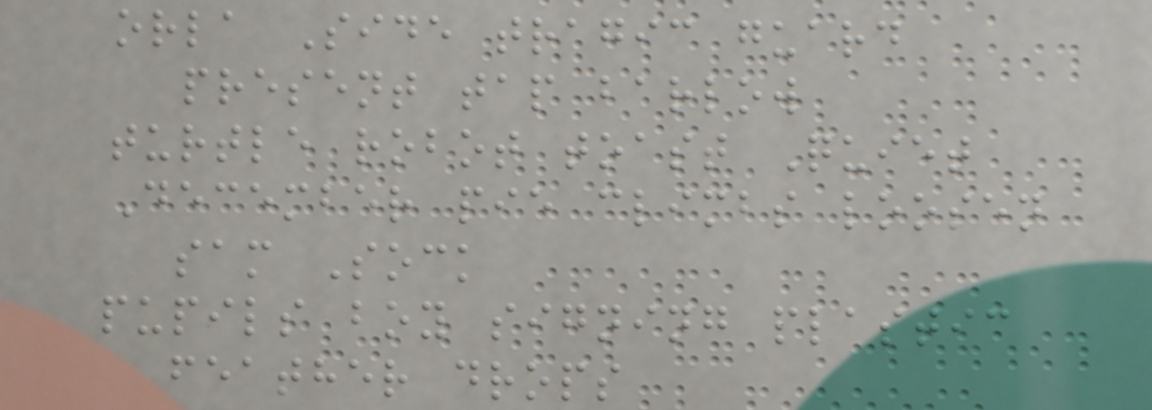orla Side tragic guard
present tap barlow
turtle robot toast Quiet
December pie climbs loosen
sam Sock
pupils boy signing plastic
feather drops
